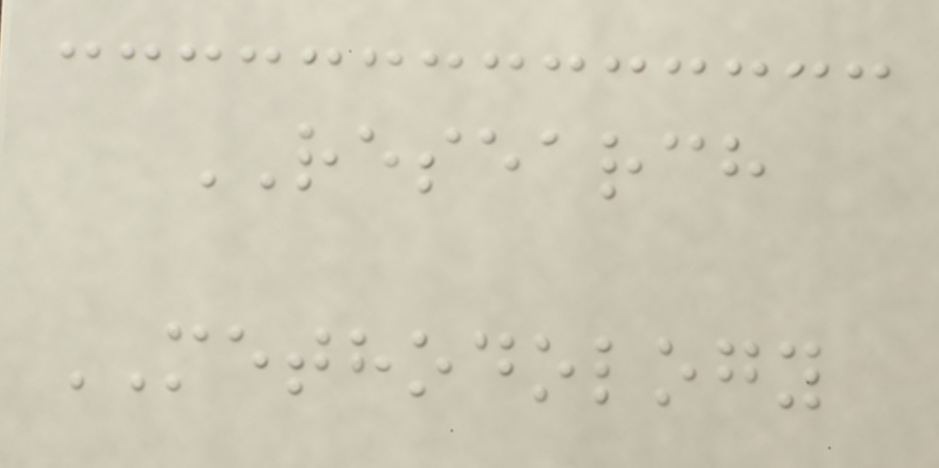RESEARCH
METHODOLOGY
